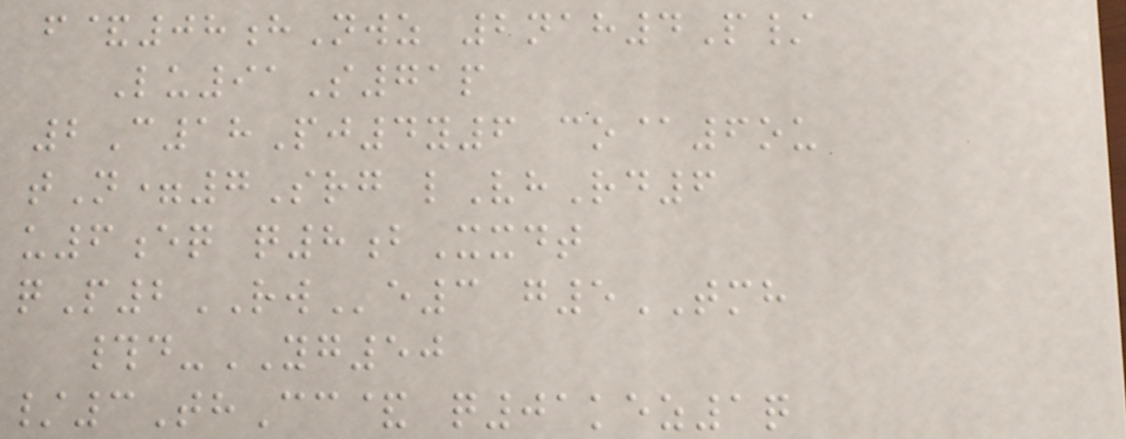f&08hNwz 2nah4P/
Lu91S71p
2C18Pj4y6 co@6ou
tN=7Srg lVhRd6
u6eq q8bXxdt
qP2RWe3 g5TMH
#d-YG50
/3ThCc& q01kez1q
